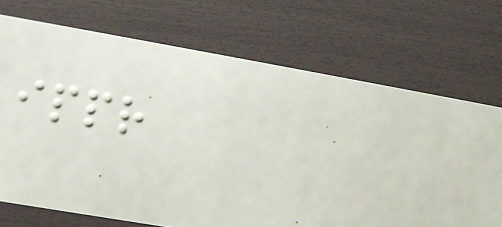ippr
